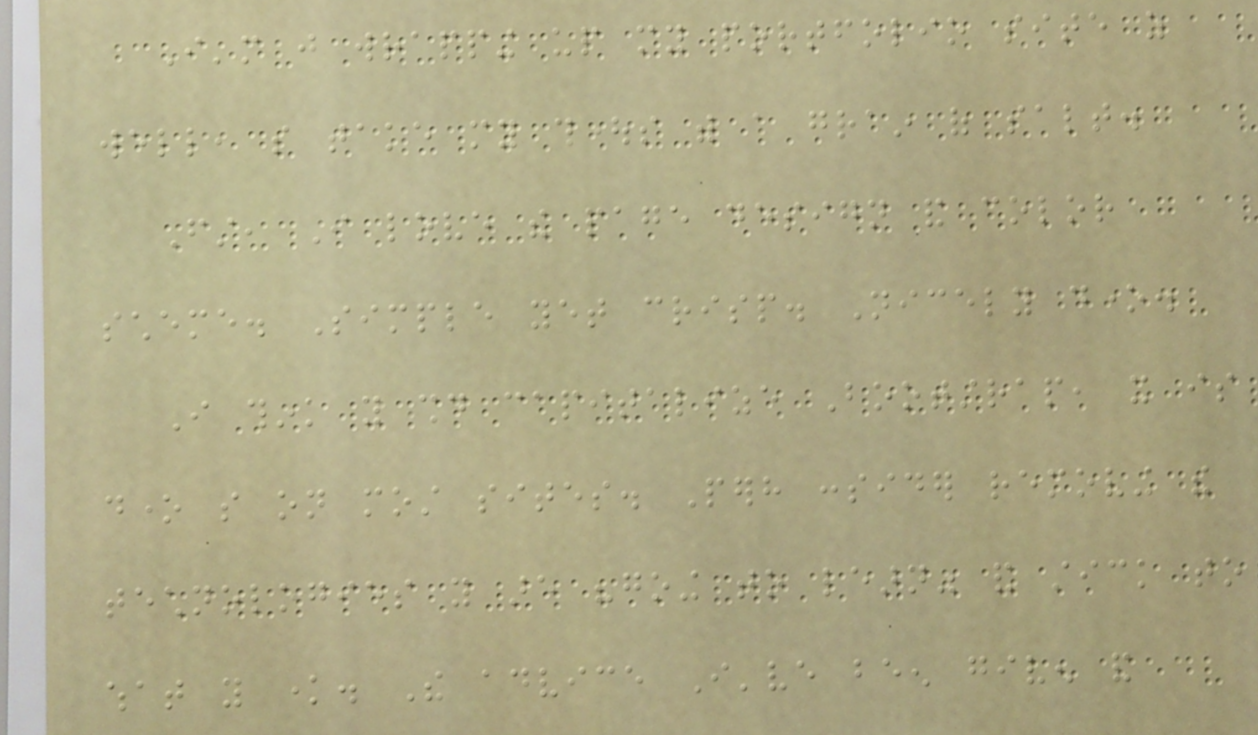I'm just wrapping up my portfolio site as
well, so take my thoughts with a grain of salt.
First, I love the page design and color
scheme. Simple yet crisp. Nicely done.
I think you should capitalize Bootstrap, it is
done so on most sites. Perhaps consider removing the
technologies you are "going to learn" and stick to
what you know. The advice I've been given and
